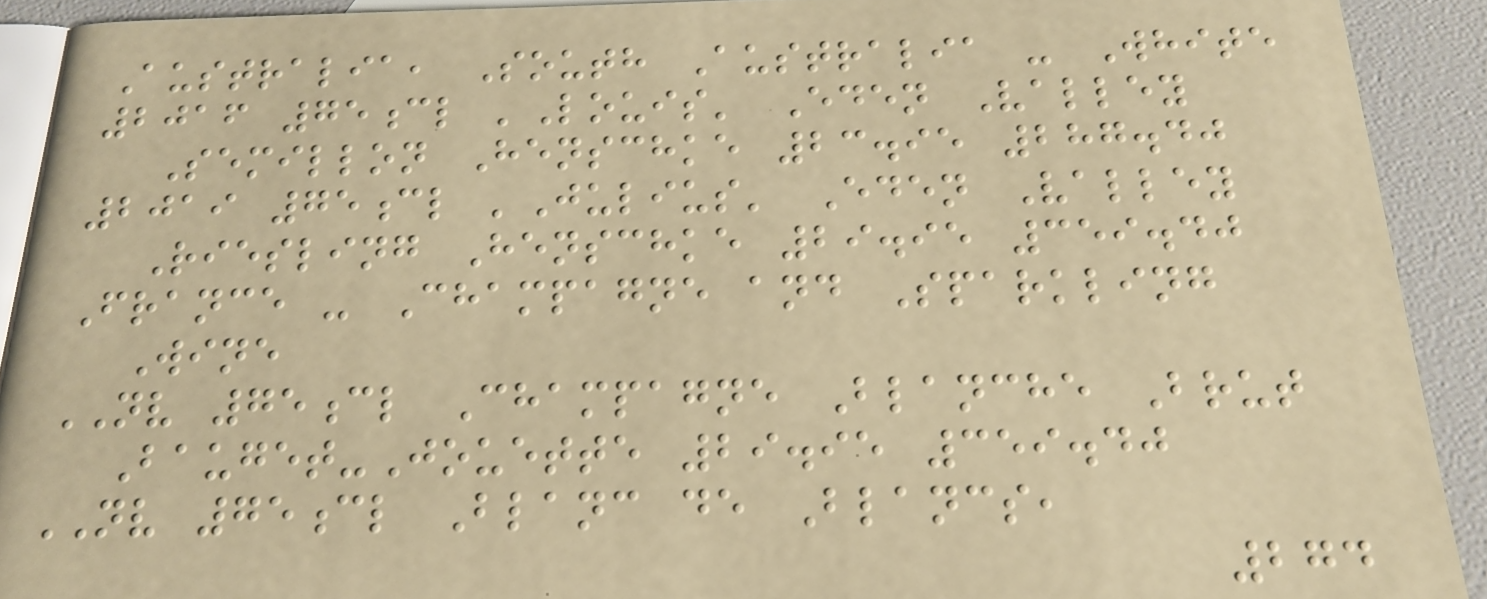Australia, South Australia - White
2016 75cl 'Louis' Eden Valley
Semillon Henschke 23.95 287.40
2019 75cl 'Julius' Eden Valley
Riesling Henschke 29.95 359.40
France - Champagne and Sparkling
Wine
NV 75cl Champagne Blanche Brut
Bauget-Jouette 29.95 359.40
NV 75cl Blanc de Blancs,
274
